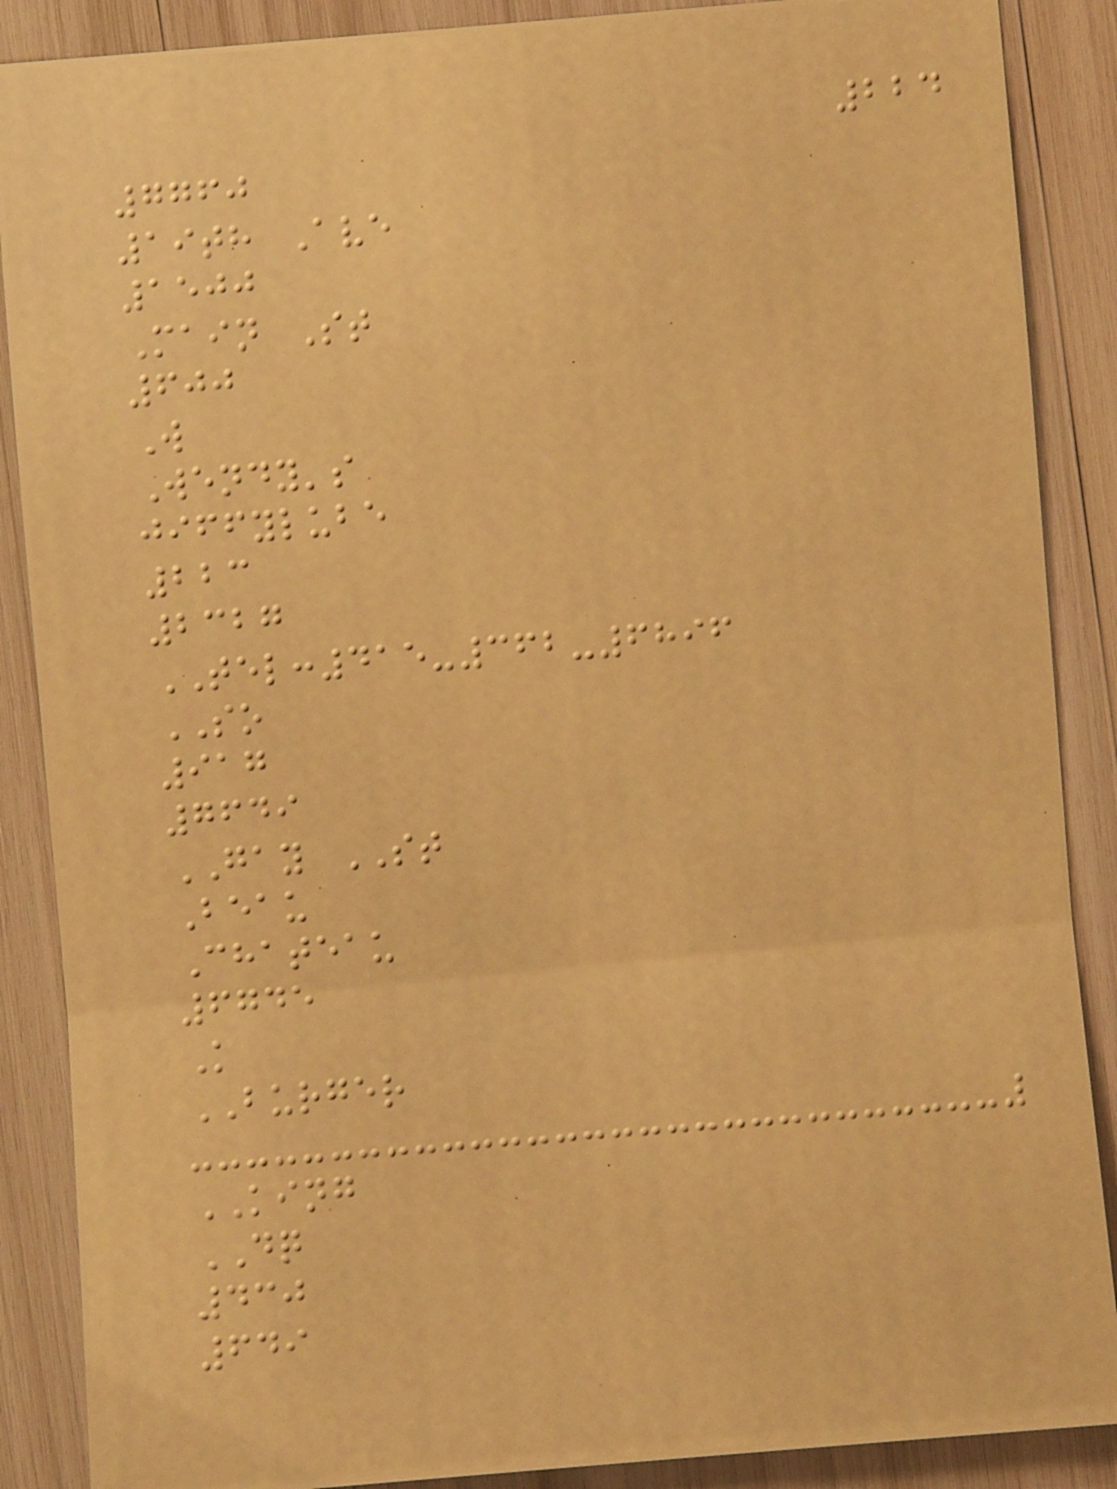224
7760
19th Ave
1500
Main St
600
W
Wendy's
jiffylube
223
2327
TEL:415-362-6896
SO
917
7649
GAY ST
Beau
Chateau
6745
K
BURGER
KING
DQ
430
649
